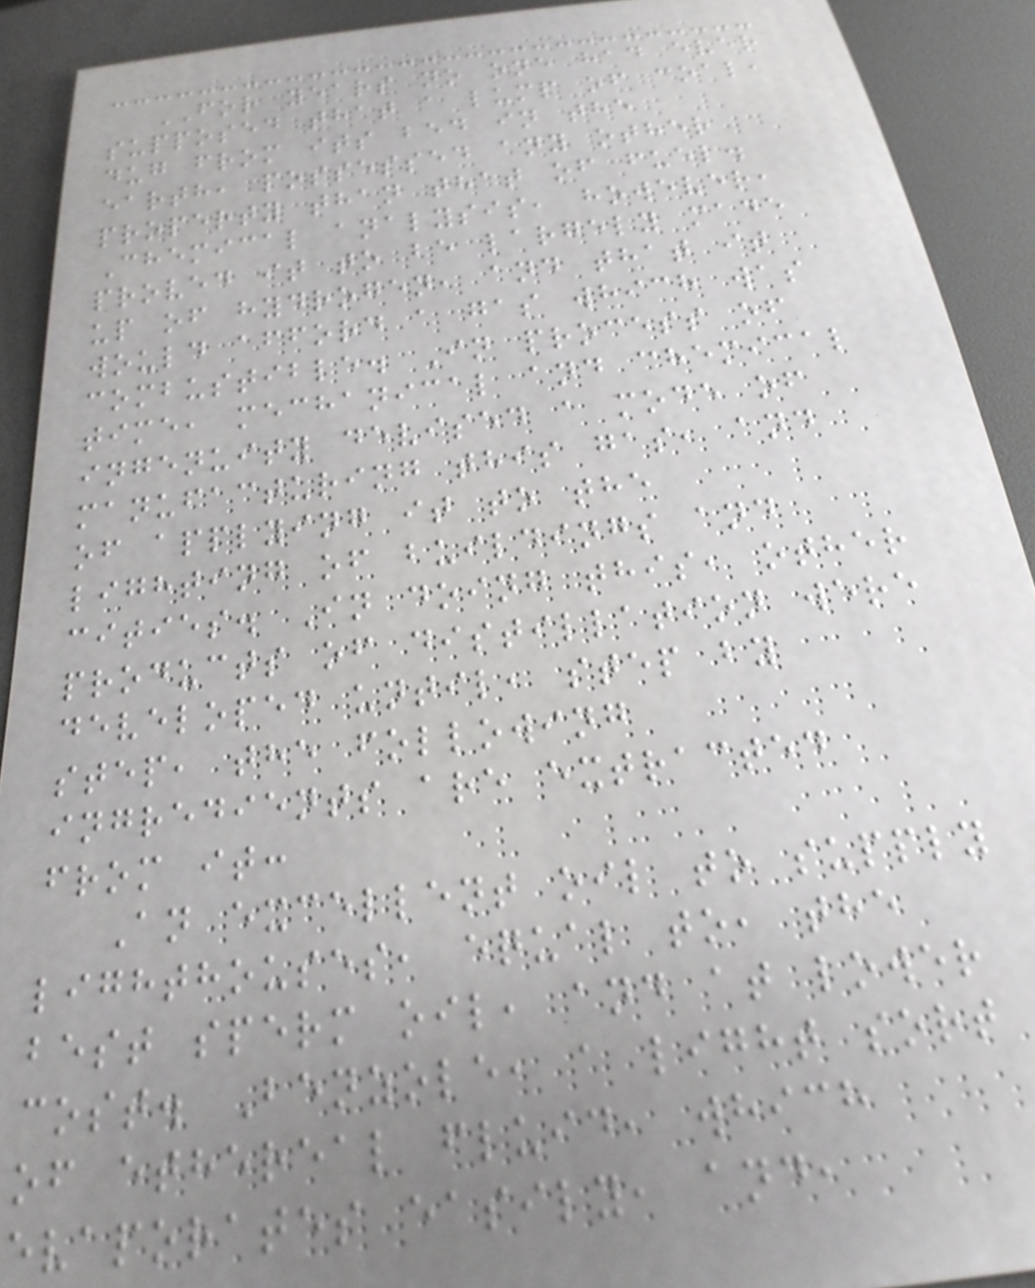FOR years no one had ever
supposed that a lump of coal,
dug from its bed in the
earth, possessed any other
property than that of fuel.
Chemical analysis, however,
proved it to be largely made
up of hydrogen, and that it
would afford a gas which was
combustible. In process of
time, mechanical and chemical
ingenuity devised a mode of
manufacturing this gas, and
of applying it to the
lighting of buildings and
cities. In doing this, other
products of distillation were
developed until, step by
step, the following
ingredients are extracted
from it:
An excellent oil to supply
lighthouses, equal to, the
best sperm oil, and at lower
cost. Benzole, a light sort
of ethereal fluid, which
evaporates easily, and,
